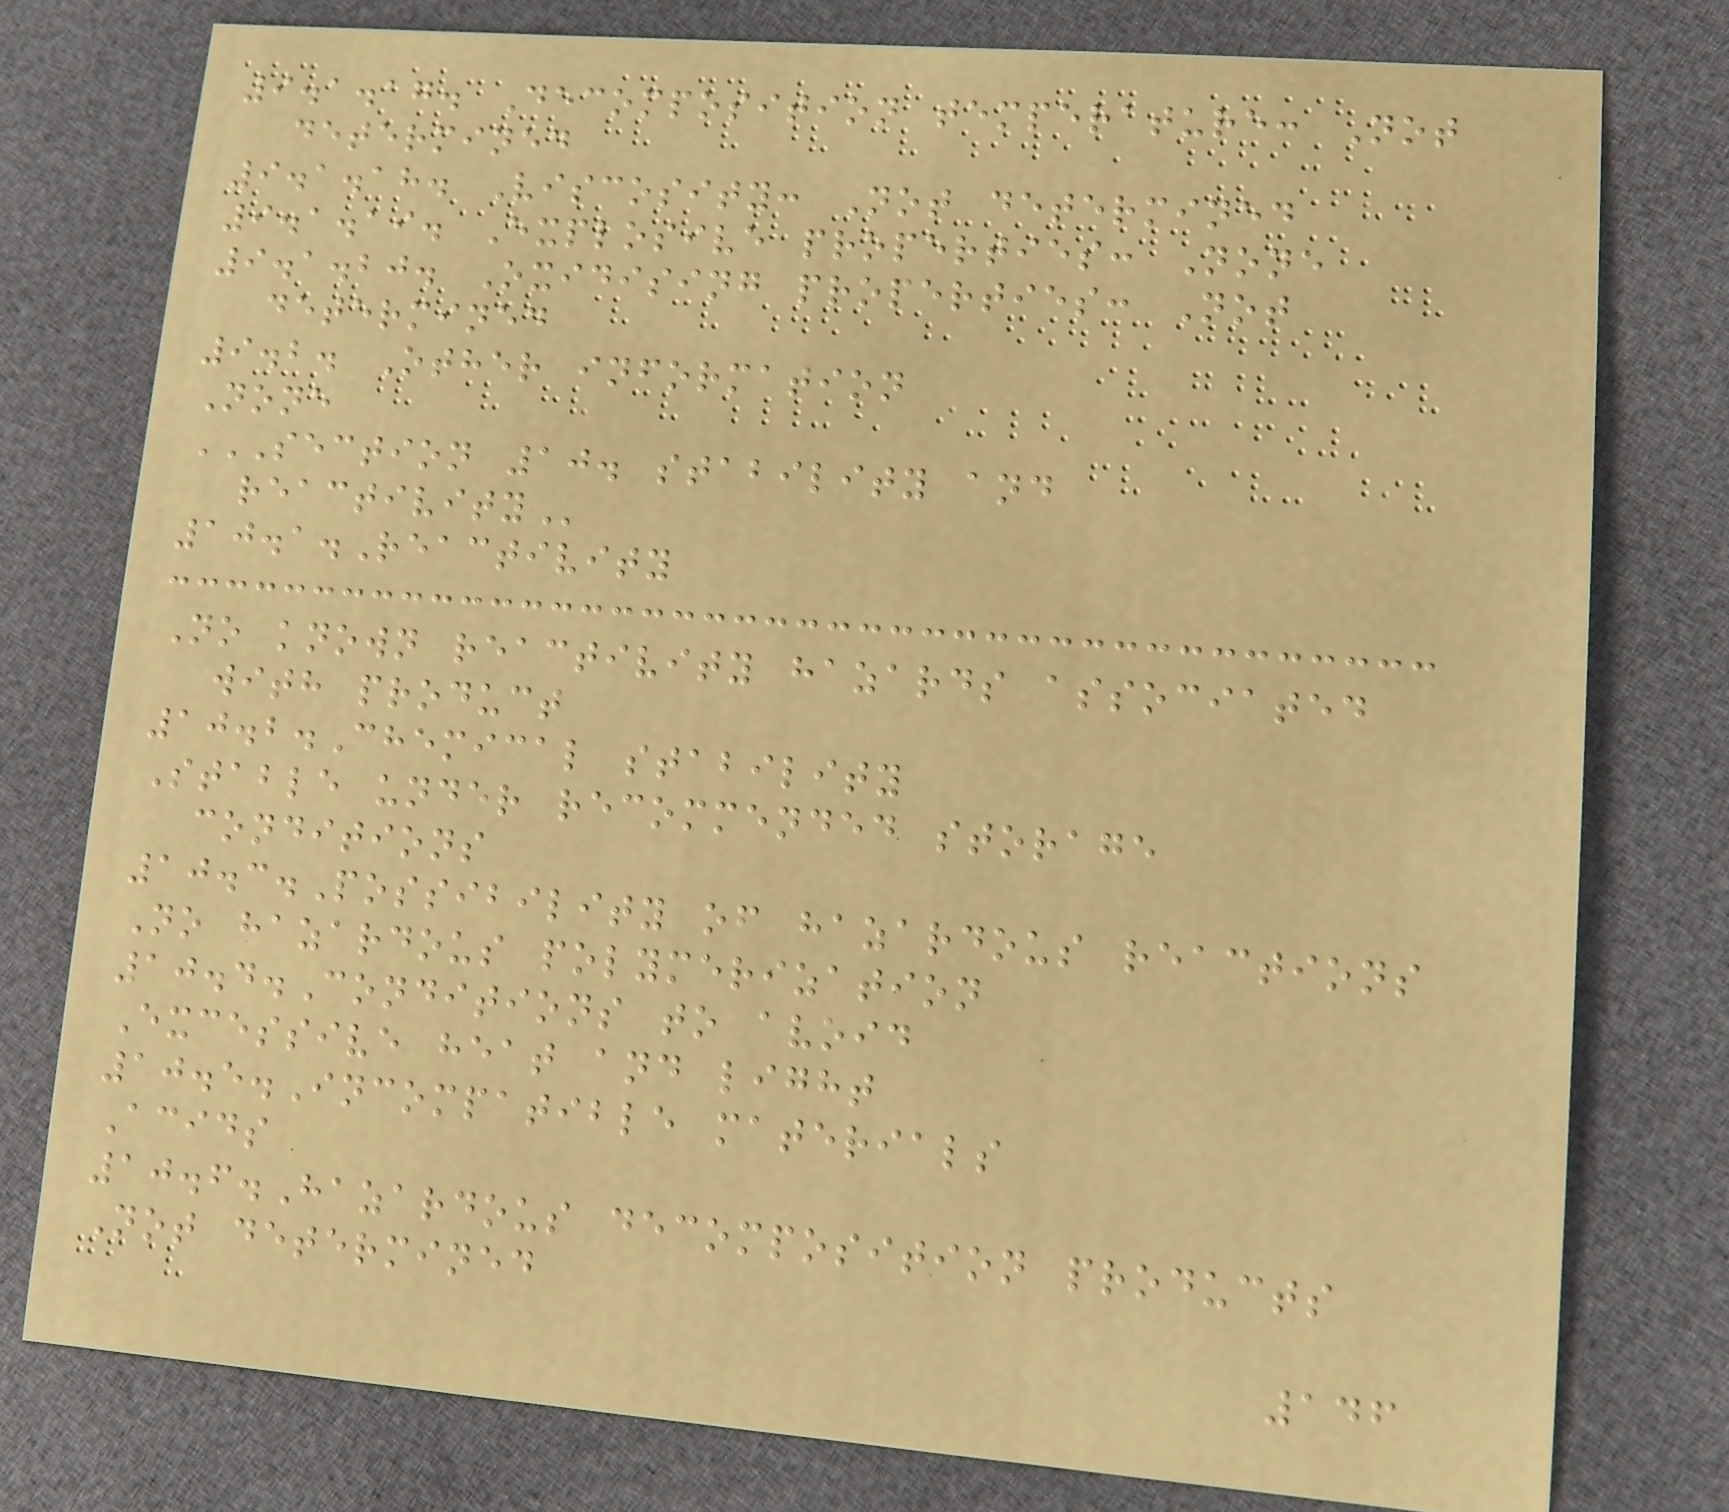9.1.17. Decomposition temperature: Not
determined
9.1.18. Viscosity: Not determined
9.1.19. Explosive properties: None
9.1.20. Oxidising properties: Not
determined
9.2. Other information
None
SECTION 10. STABILITY AND
REACTIVITY
10.1.Reactivity
No known reactivity hazards associated
with product
10.2.Chemical stability
Stable under recommended storage
conditions
10.3.Possibility of hazardous reactions
No hazardous polymerization
10.4.Conditions to avoid
Excessive heat and light
10.5.Incompatible materials
Acids
10.6.Hazardous decomposition products
Not determined
146
